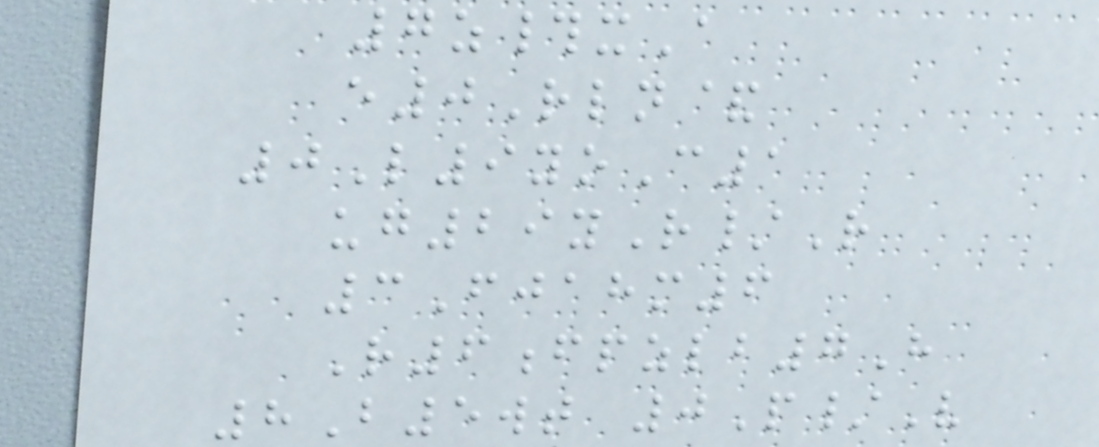7z#xA
e0Rln&
0L9yoC1
ug29yR/R
3Fjahm6
R6fpzlb7H
8B5wt 0P/V
